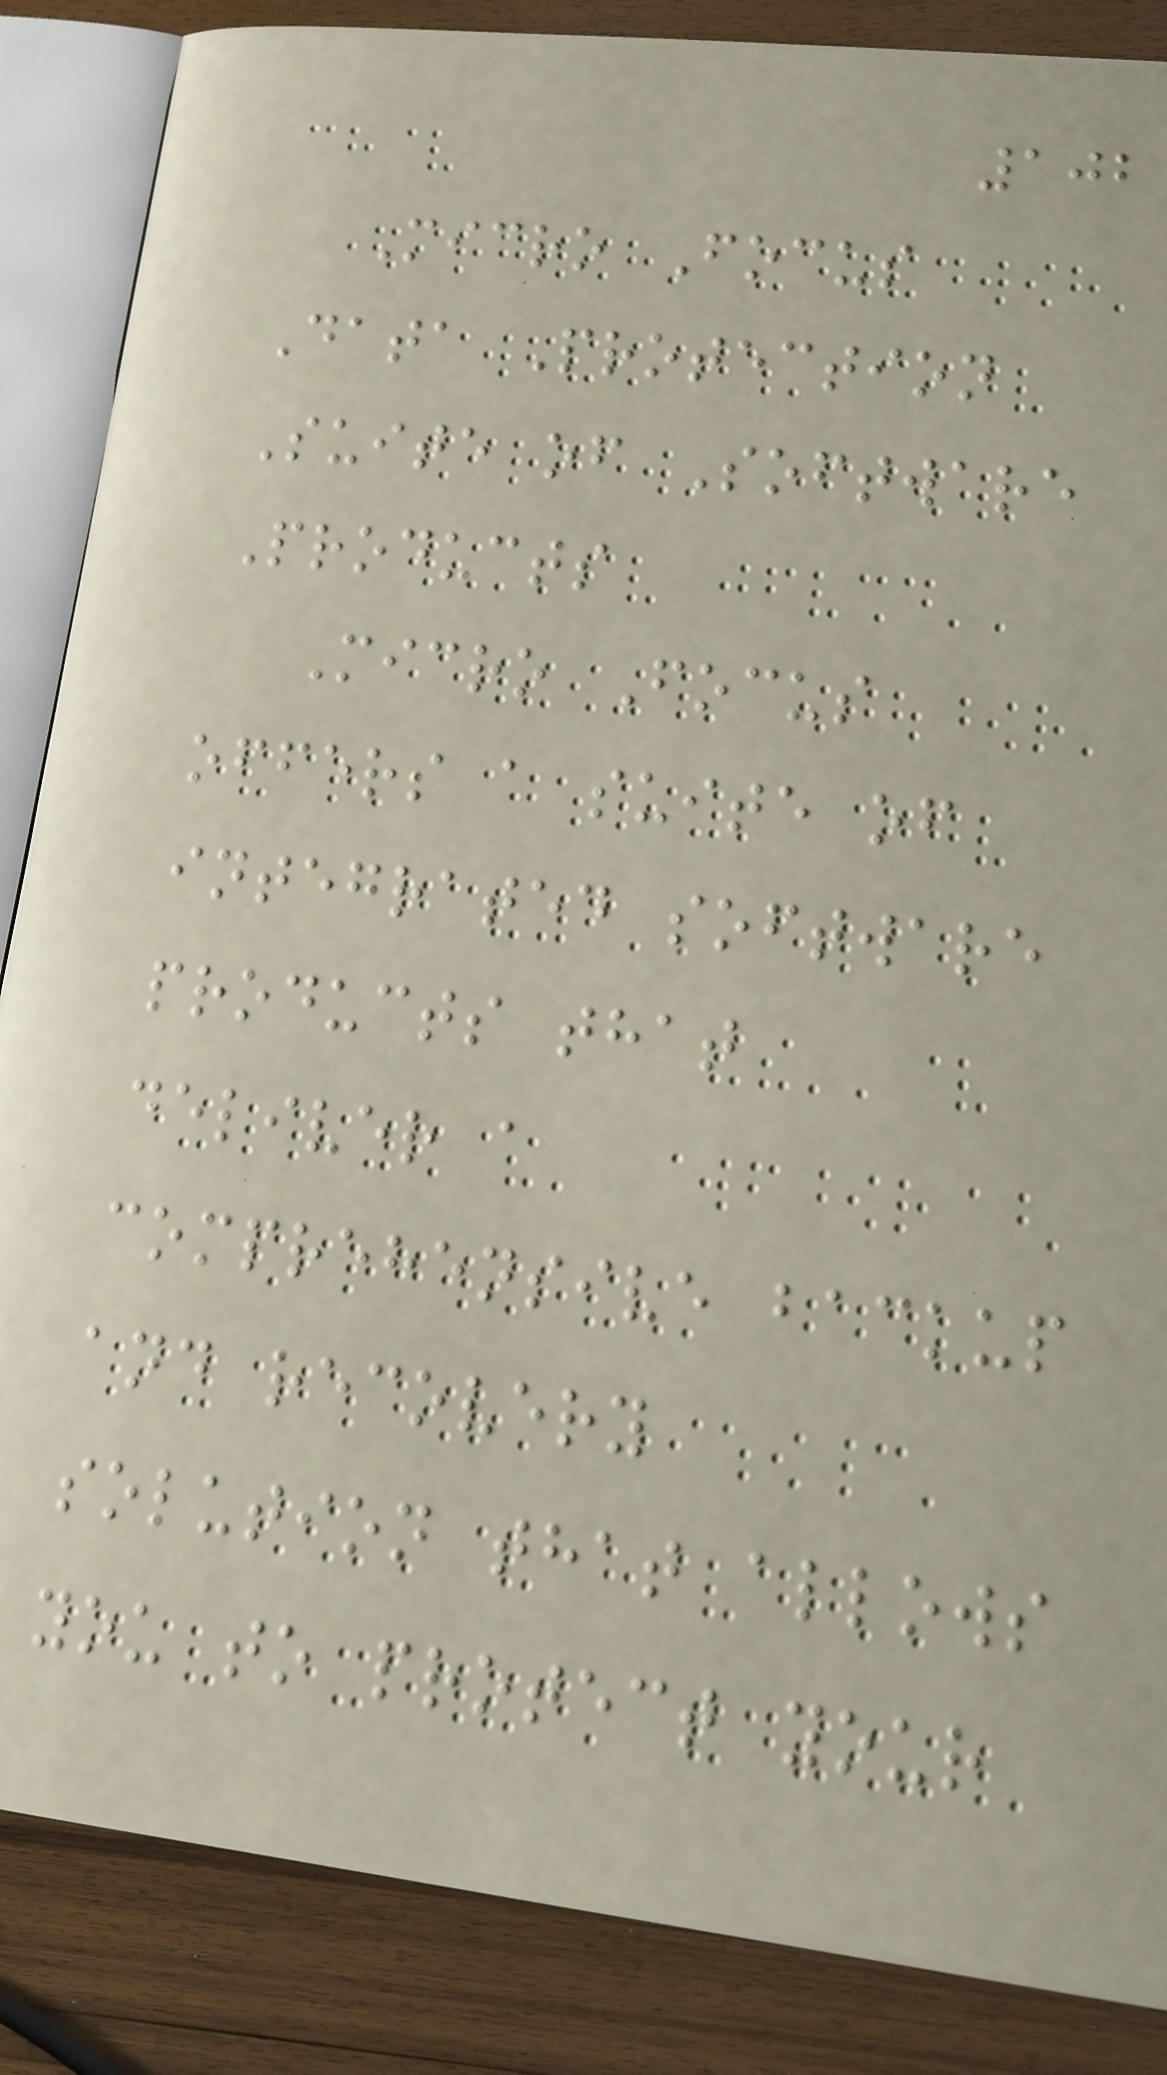102
Micro Focus
Data Protection
Suite of Software
Products
Micro Focus
offers a suite of
integrated software
products that
deliver a
comprehensive backup
and recovery
solution that allows
you to protect your
